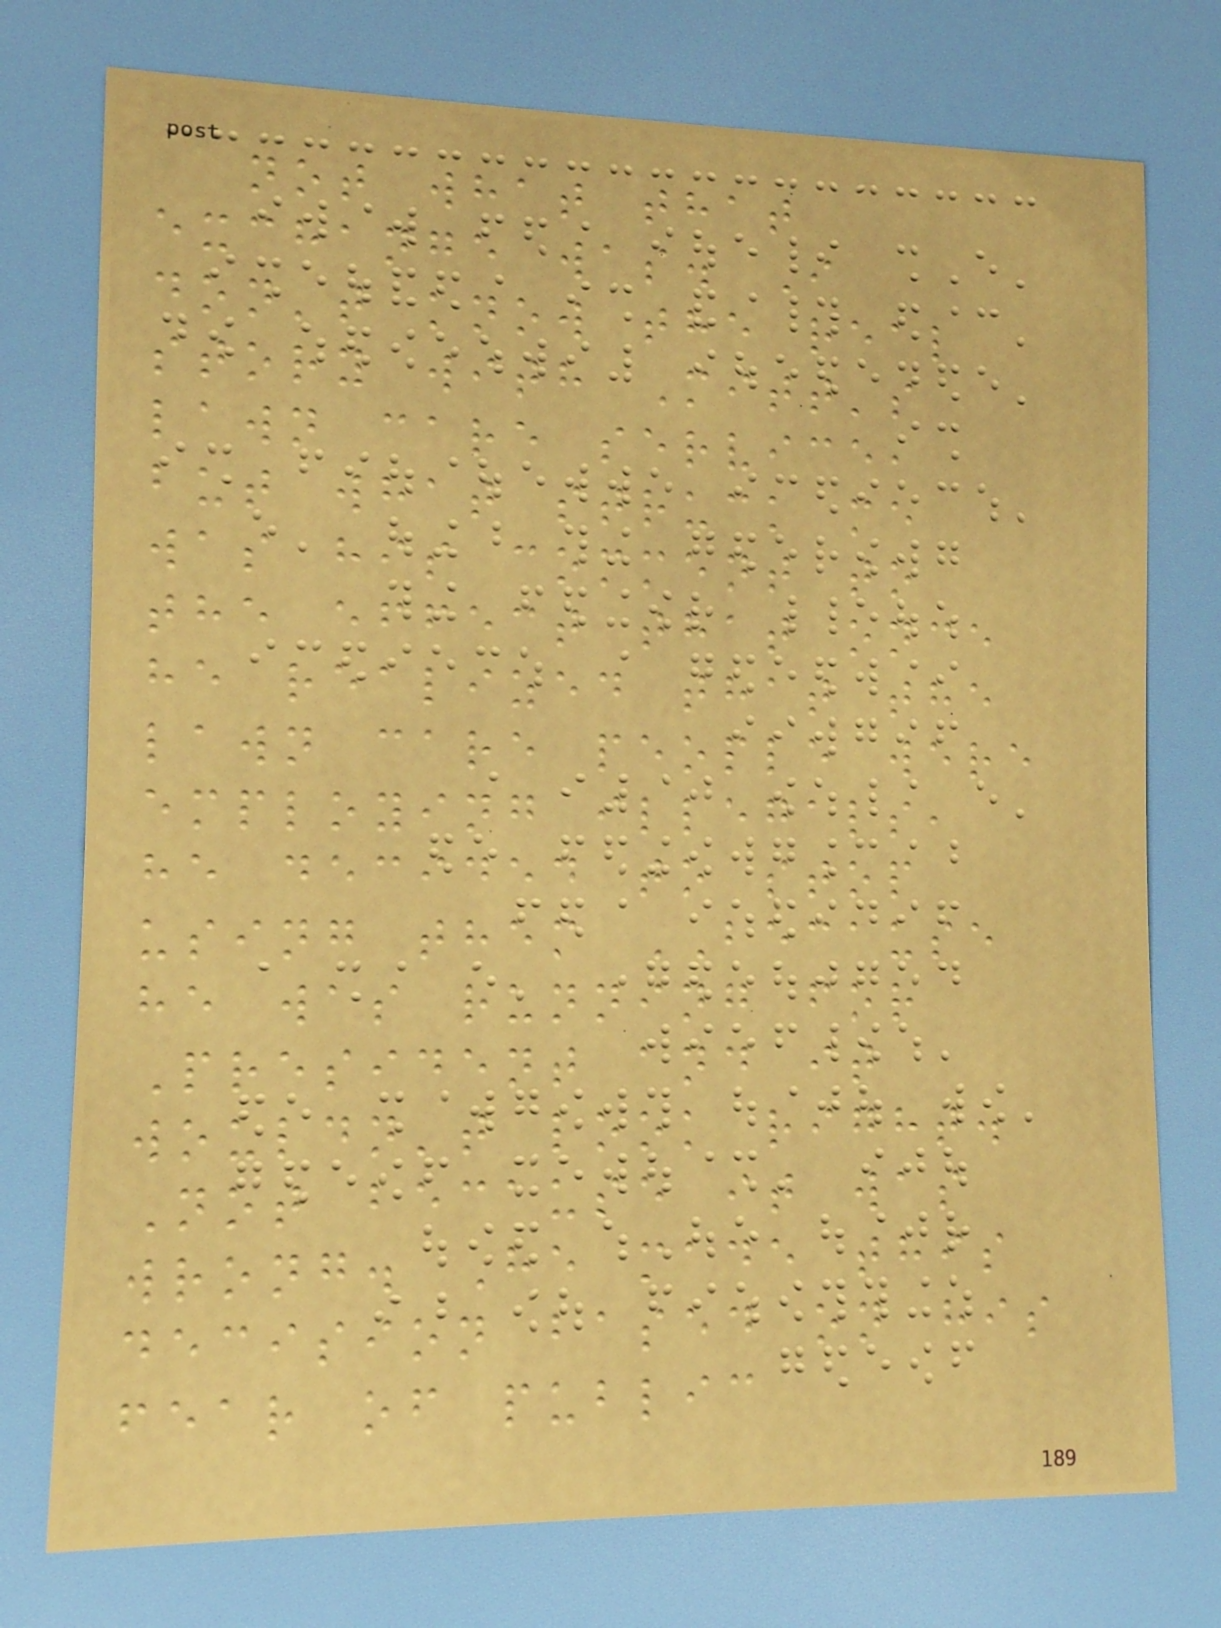not what that
exchange was. I
don't know the real
story with Mitt's
lawn care service,
but what struck me
was his comment to
the effect that once
he realized that the
lawn care people were
employing illegals,
he decided to stop
using them BECAUSE
he was running for
President and it
wouldn't look right.
Not because it was
wrong. He made this
decision based on his
fear of public
